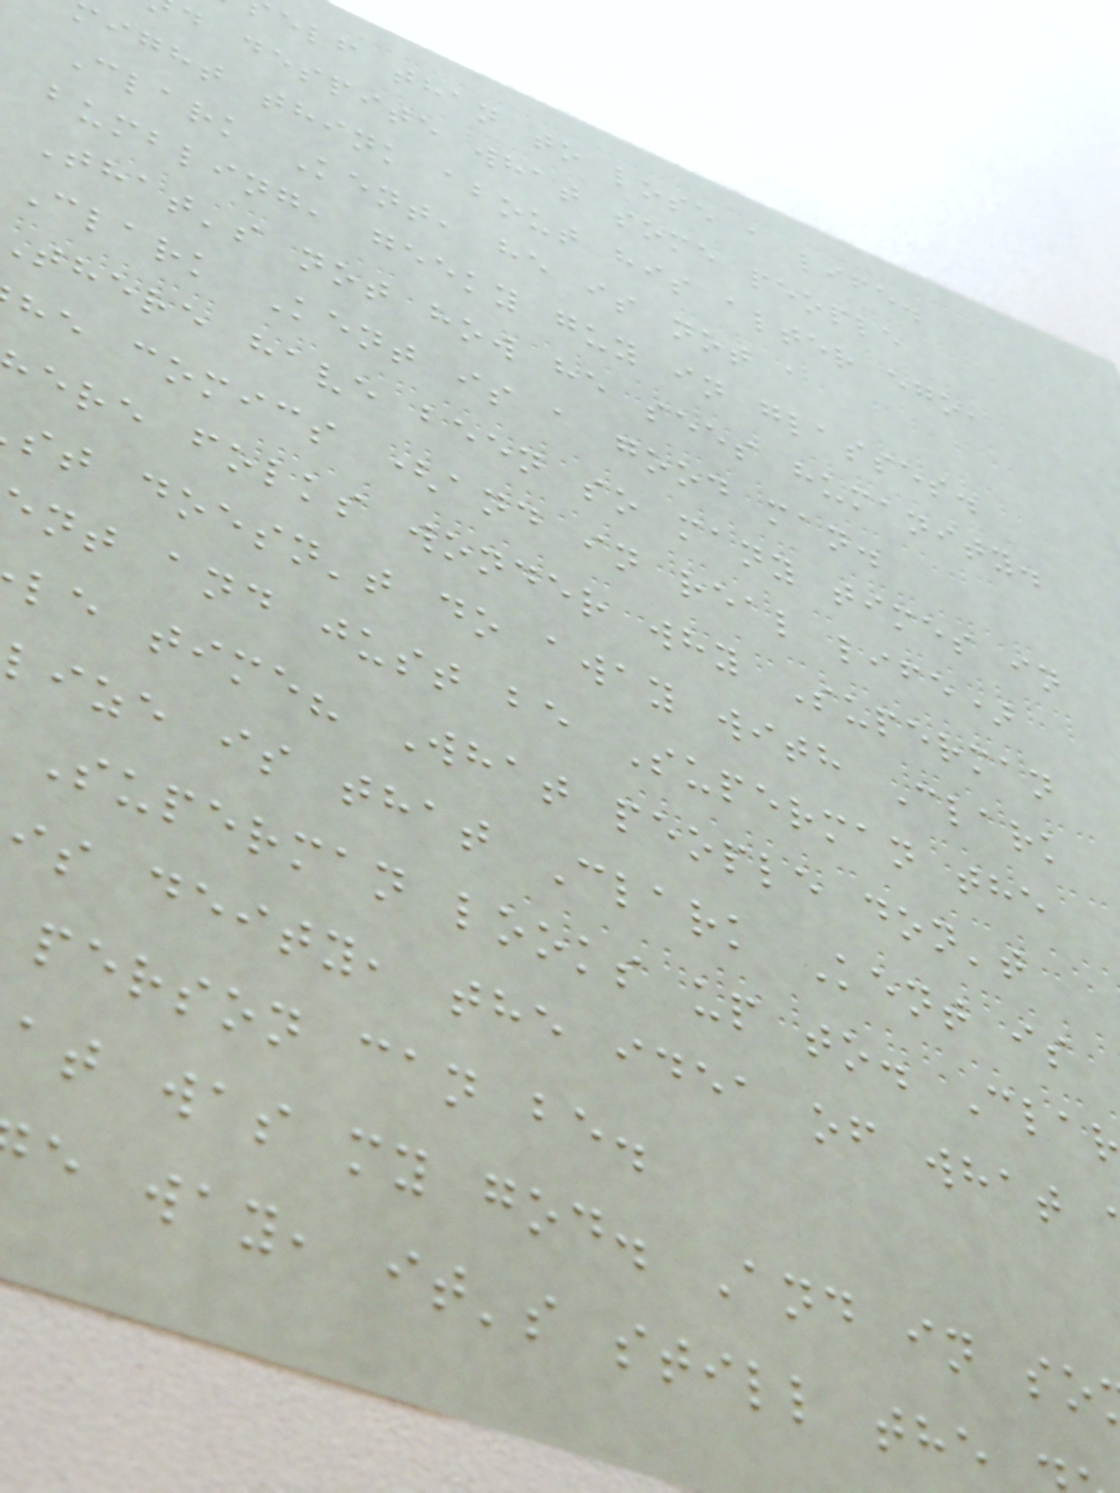elf than to lose a life.
d despite what some people
ight think about his alter ego,
Clark Kent, he is not a
bumbling, geeky guy in glasses.
That's not how he sees humanity.
Clark Kent is a good man.
there have been so many times in
he comics (and in real life)
ere folks wonder why Superman
st doesn't do away with Clark
nt and just be Superman the
le time? What people don't
lize is that Clark Kent is
Superman looks up to. Cla
is deity, the idea of what
person can be.
at was my god. And in so
e way, it's still the
